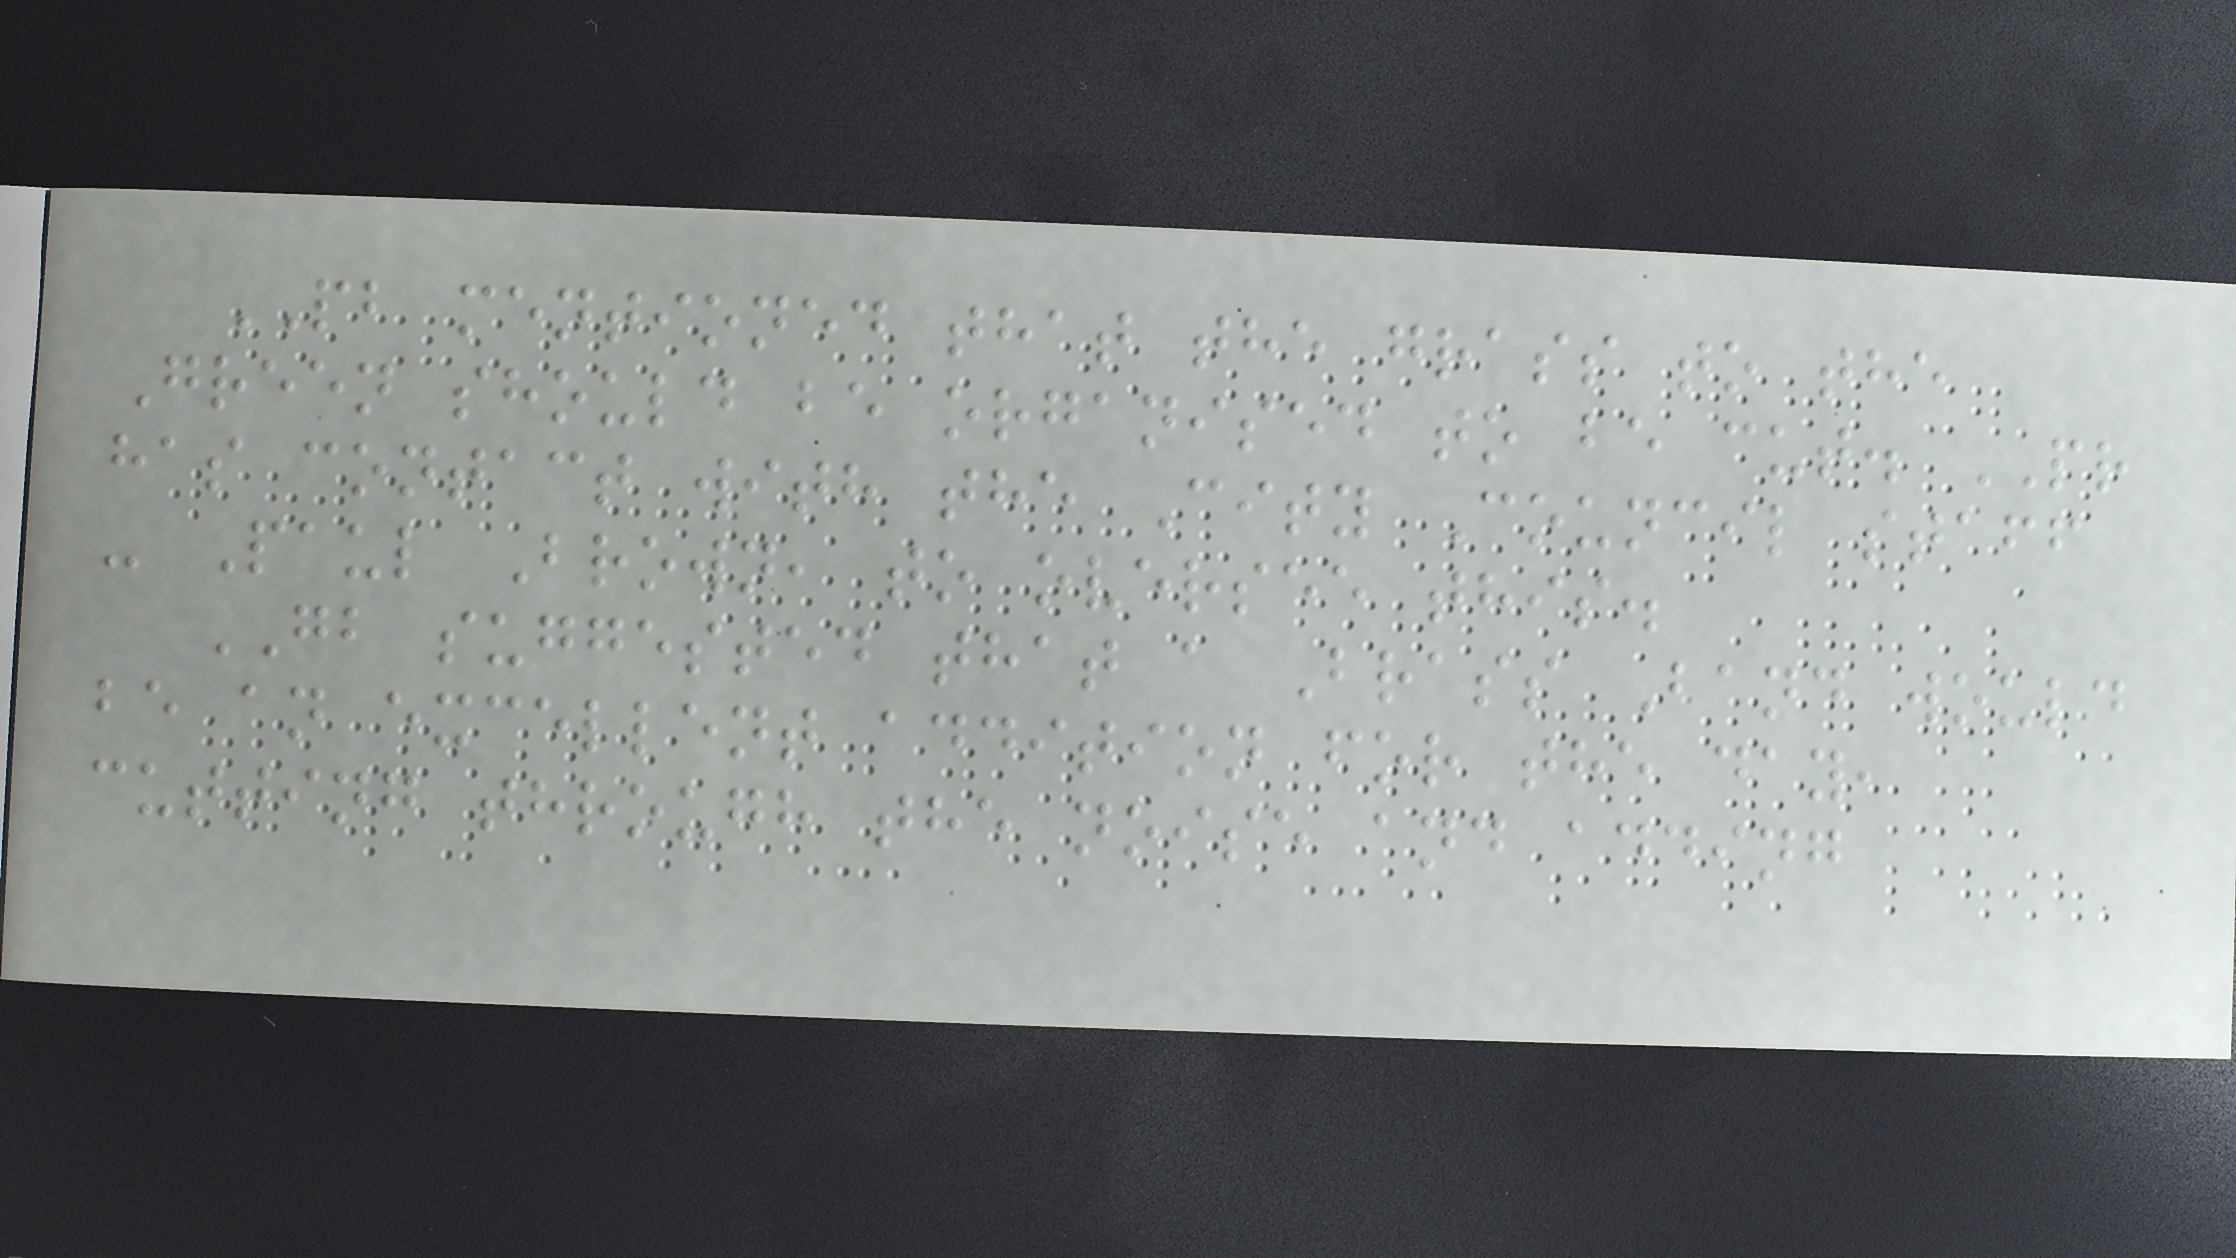PB mentioned that the grass to the
Green should be organised to be cut. PR
has contact with the City Council staff
- Paul Brown, to oversee this.
GB suggested that a Brass Band would
be an excellent addition for the day,
cutting through the noise and adding
